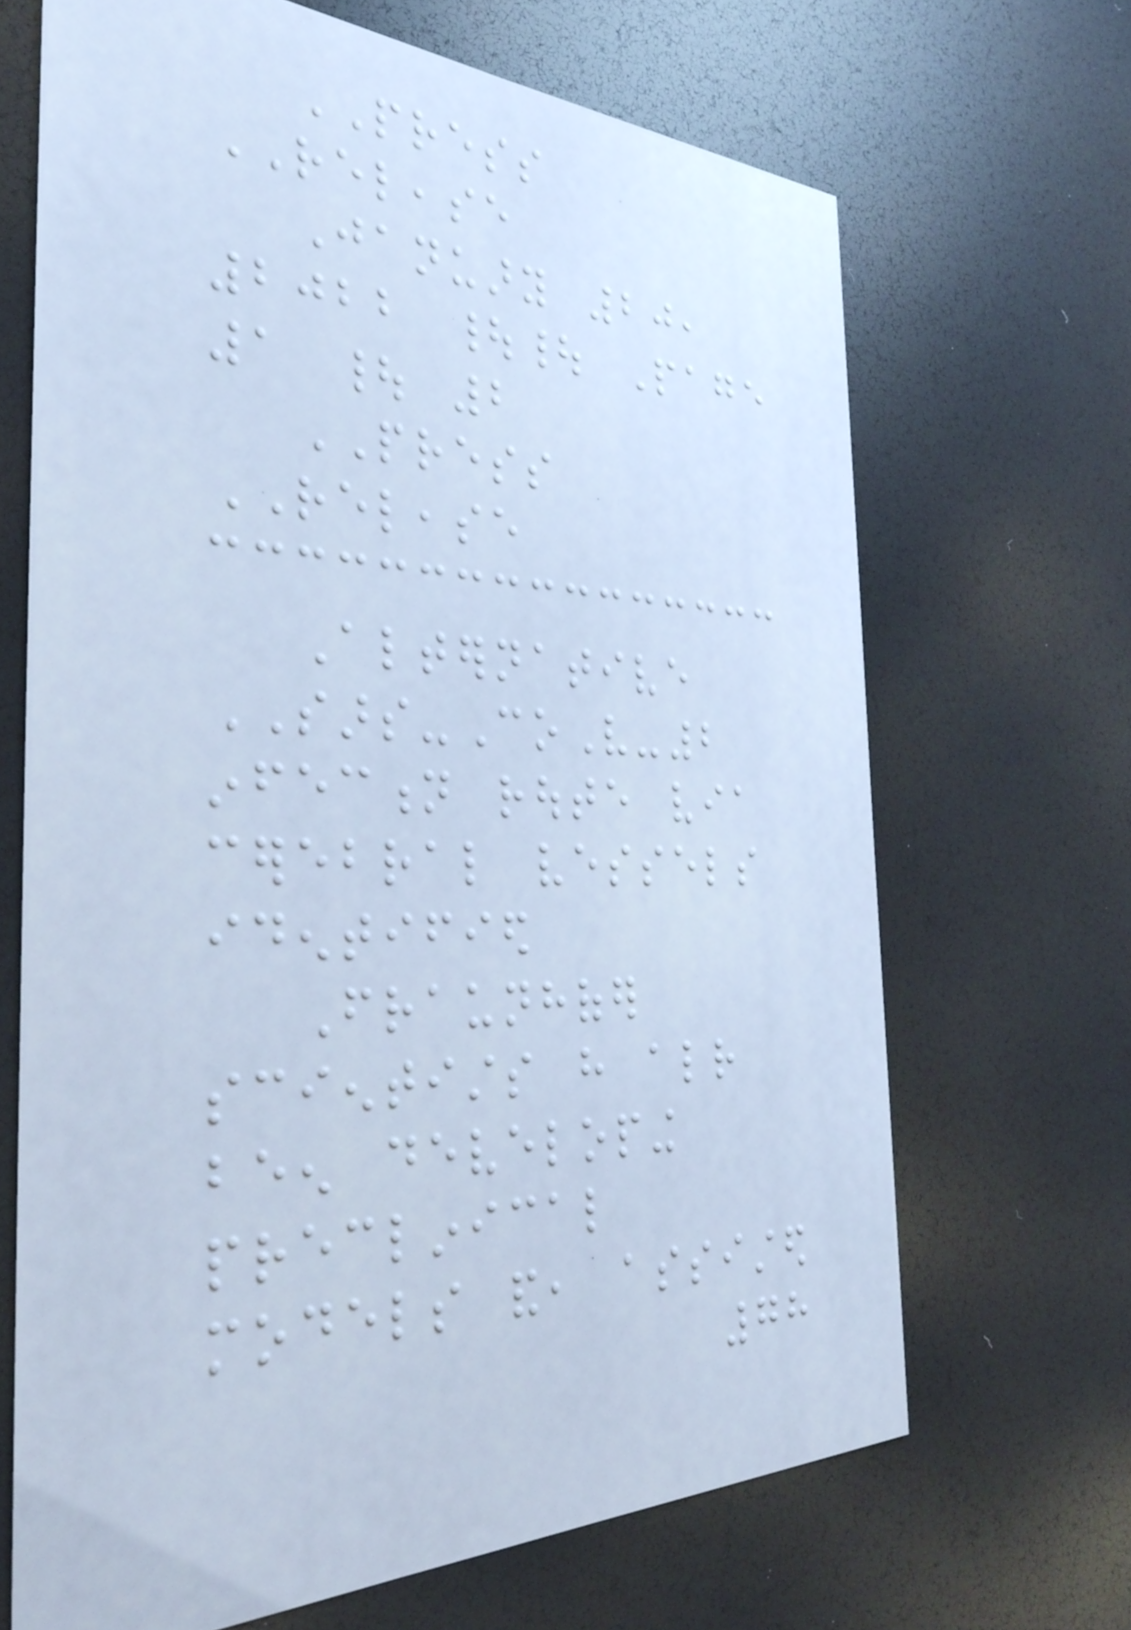PRESS
RELEASE
January 20,
2022 || Page
1 | 2
PRESS
RELEASE
Alternative
SARS-CoV-2
infection route via
cerebral vessels
identified
Fraunhofer
scientists have already
been developing
preclinical
models and, assisted
78
